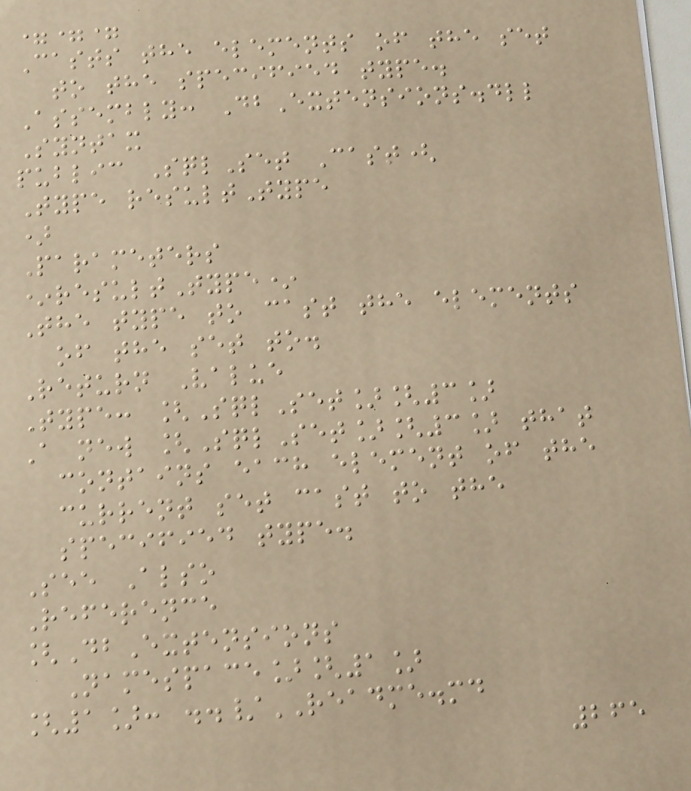===
Casts the elements of the set
to the specified type.
Assembly: DbExtensions.dll
Syntax
public SqlSet Cast(
Type resultType
)
Parameters
*resultType*
The type to cast the elements
of the set to.
Return Value
Type: [SqlSet][3]
A new [SqlSet][3] that
contains each element of the
current set cast to the
specified type.
See Also
Reference
[DbExtensions
Namespace][1]
[1]: ../README.md
265
